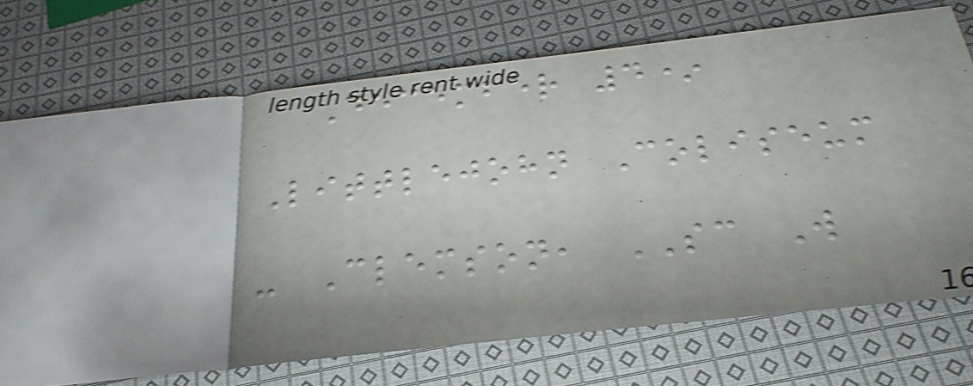December 4*
Littlejohn Coliseum
- Clemson, SC W
